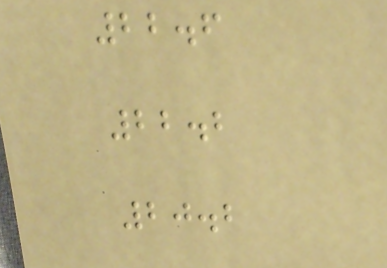22.6
22.2
20.2
